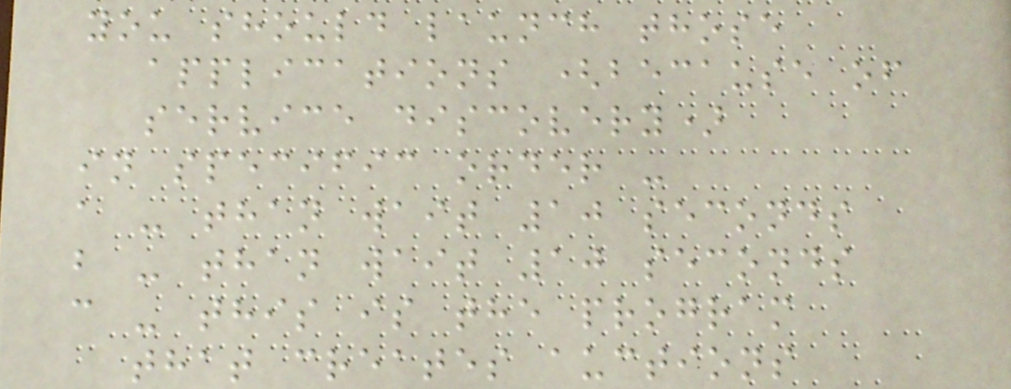you should launch those
applications (because of
service discovery)
in specific order -
a - than wait 10 seconds
b - than wait 10 seconds
c - this is the program
that creates auctions
